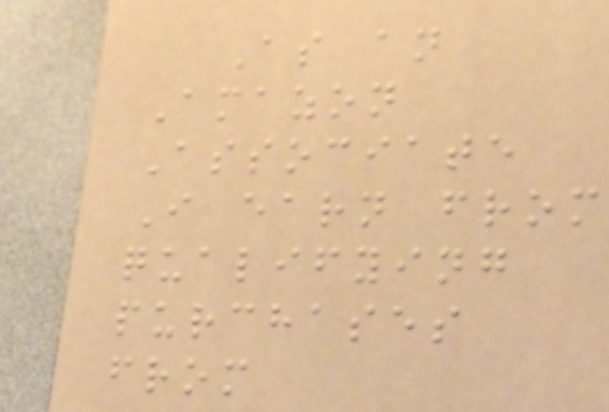As an
Amazon
Associate
I earn from
qualifying
purchases
from
